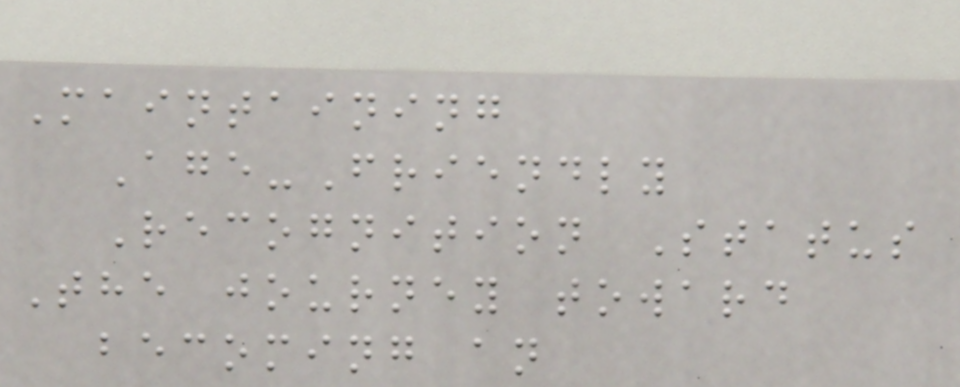Maintaining
Age-Friendly
Recognition Status
The journey toward
becoming an
